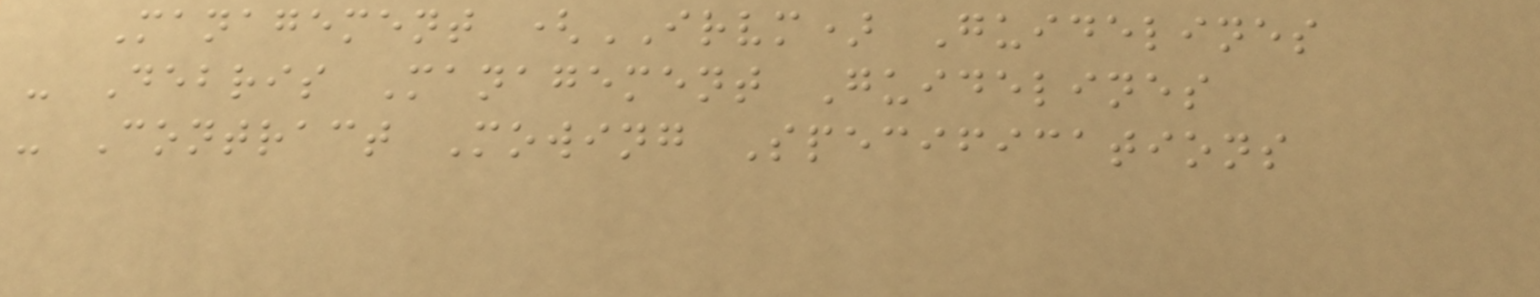Management (IRVM) Guidelines
- Debris Management Guidelines
- Contract Mowing Specifications
